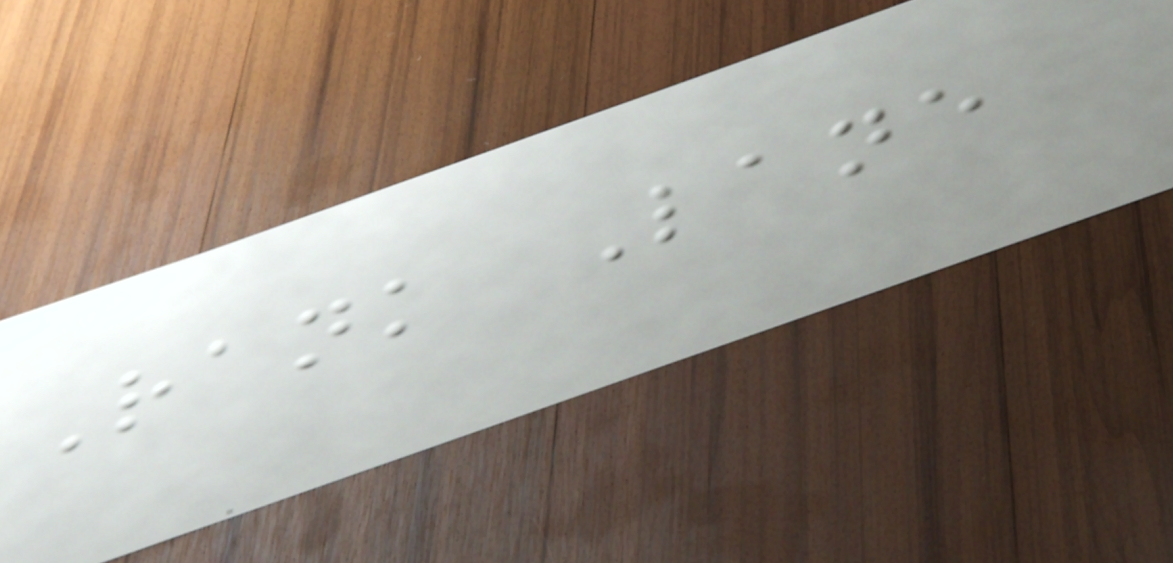Rank Lane
